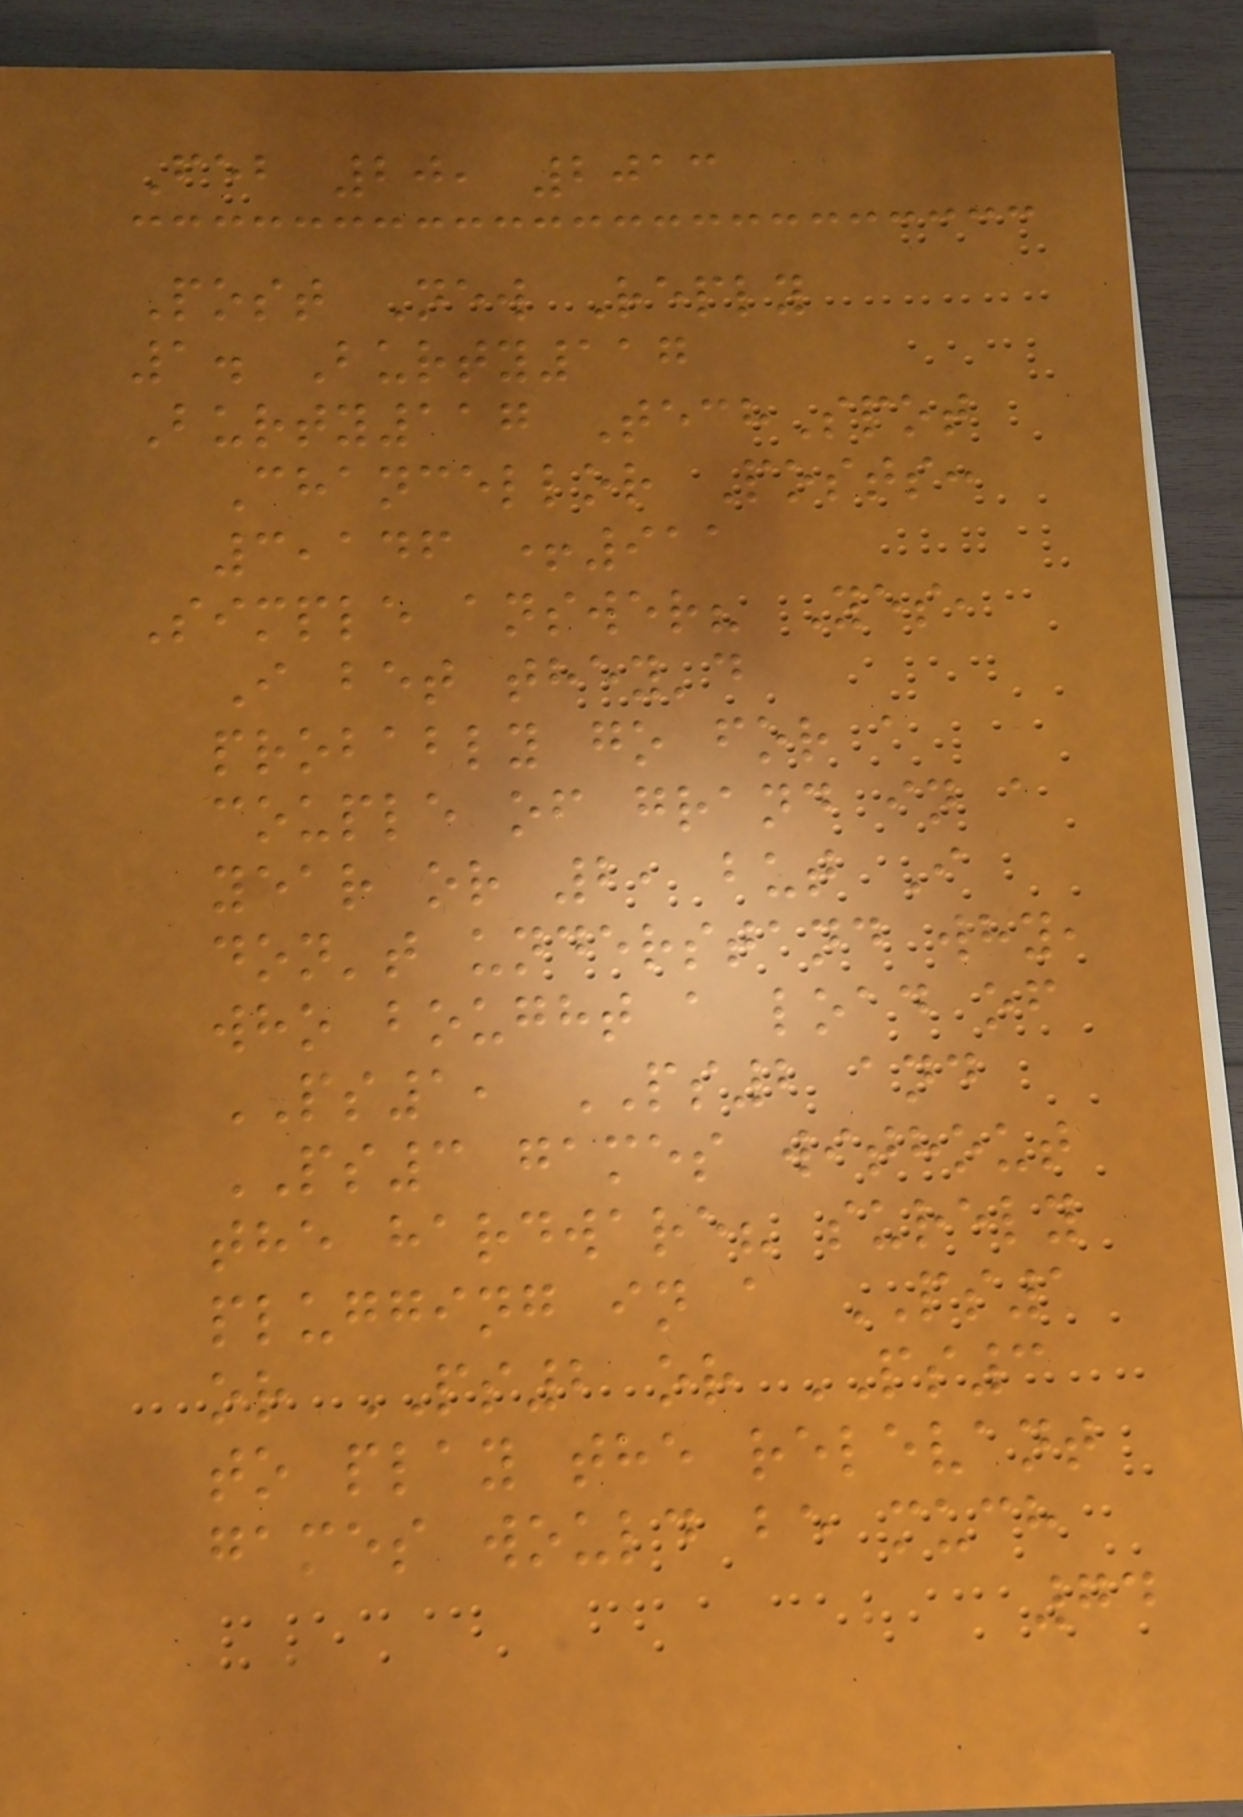Feb 20, 2013
Post New Reply
1. Burty117
Burty117 TechSpot
Chancellor Posts:
3,146 +911
Simple answer? Yes,
I bet they'd
probably go for a
couple of grand in a
year or 2, but I
don't understand why,
who bought a load of
PS1, PS2 and
PS3 games without
the hardware? surely
plugging in a PS1
or PS2 or PS3
to play the relevant
games would be much
74
